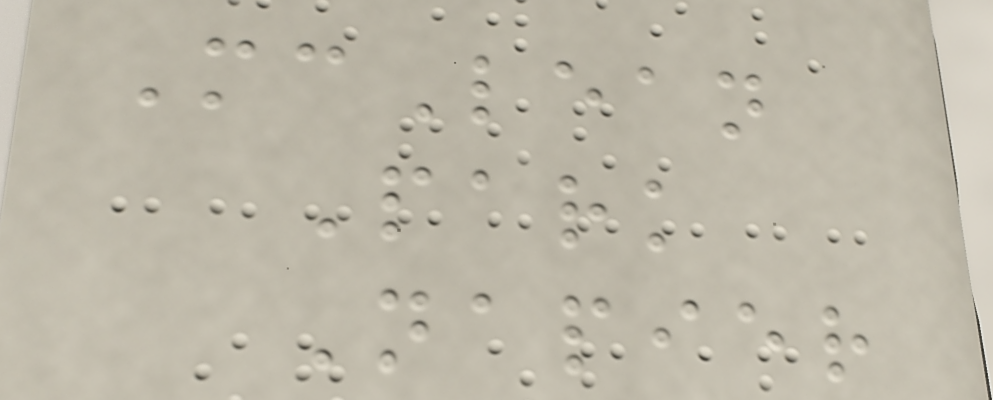McLean
Park
Napier
